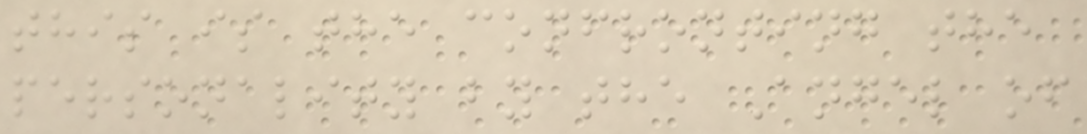this is the confronting the
personality by the Angel of
